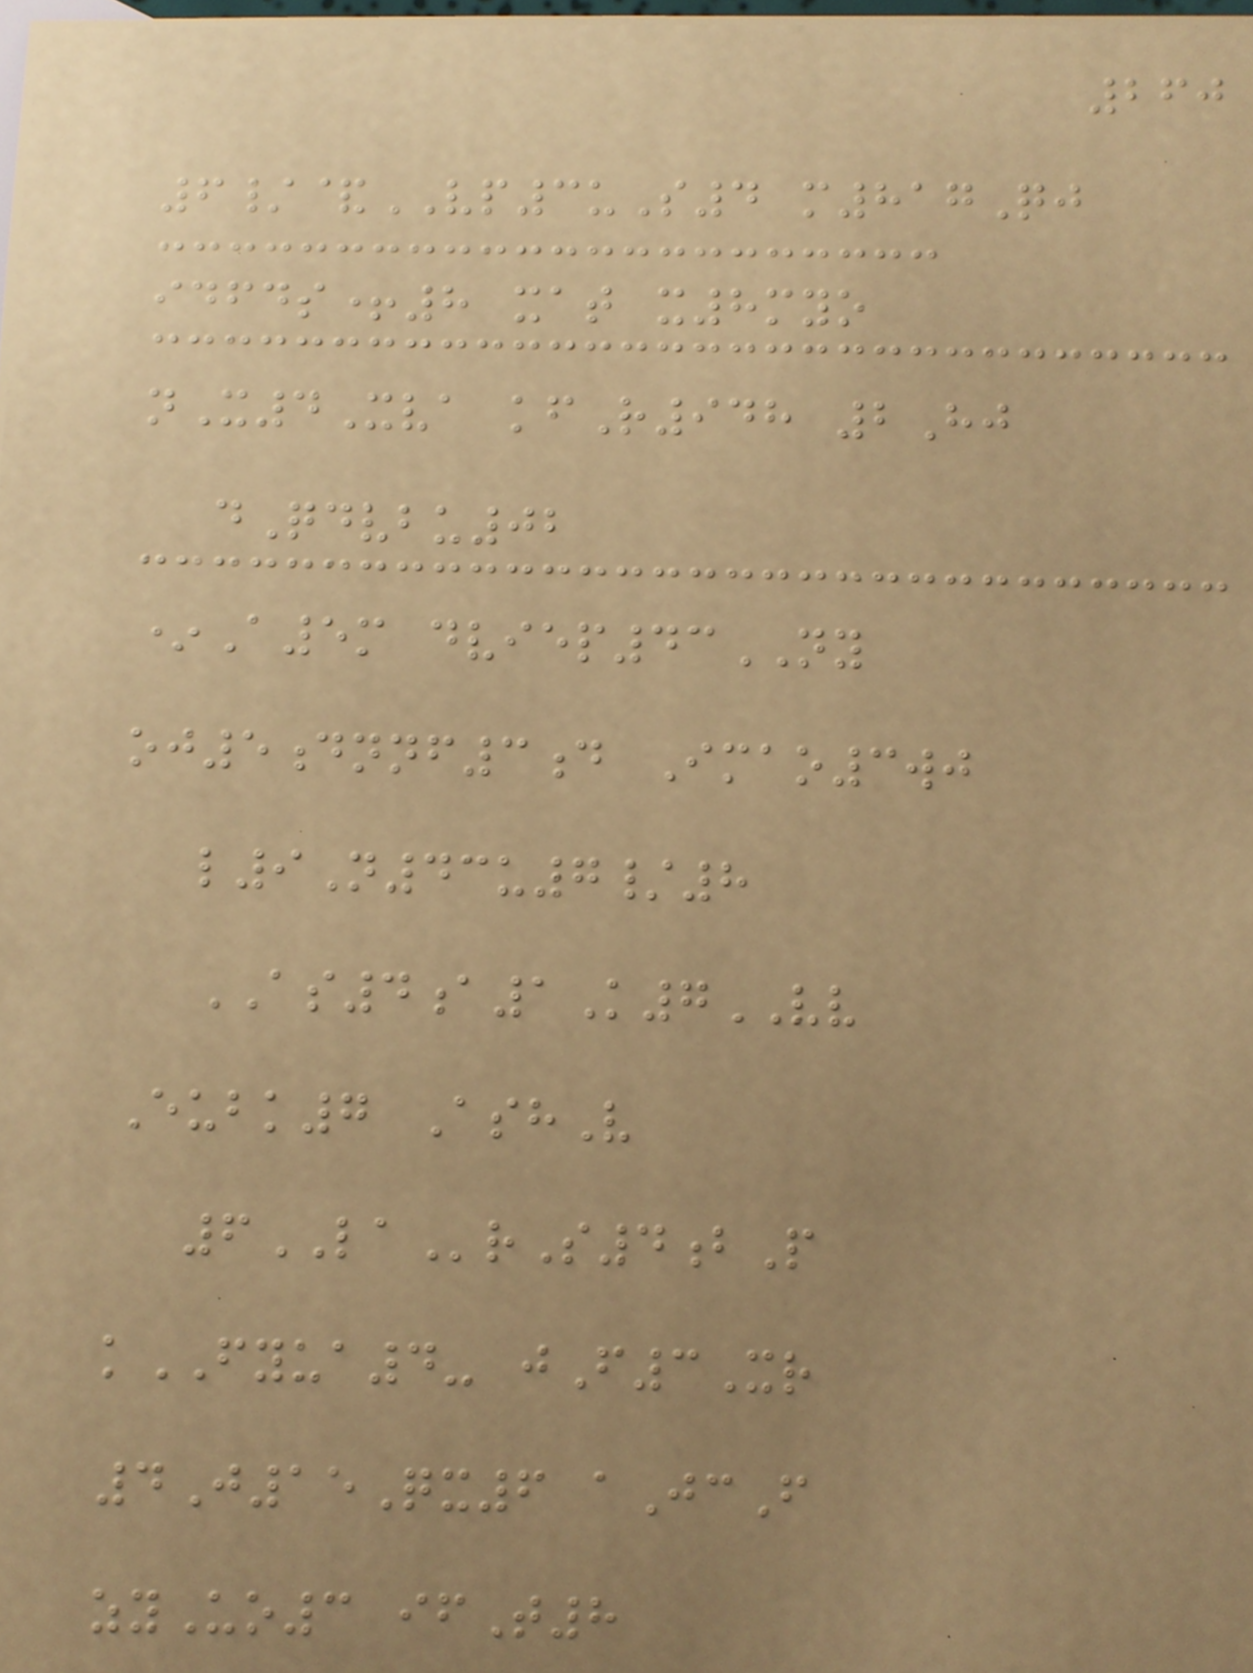260
6/&VP3uS4 m817Qj
idfds+8 xat x8myo
nX4Xva kfR948 2Hj
dQdvbu02
*A5m dviep43NY
oj5dnnf3d Imao3wj
l9N43u7/8
AS4a1K7VV
Eubk7 AshV
6LArS4bP
kFYUA4- jF3Xr
4J15Qx6 aJcF
zyUo3 ifT8
